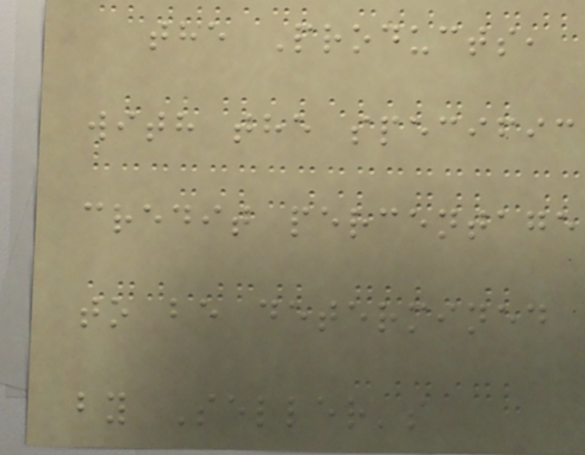the Products,
with the specific
credit percentage
to be determined
by Seller's
